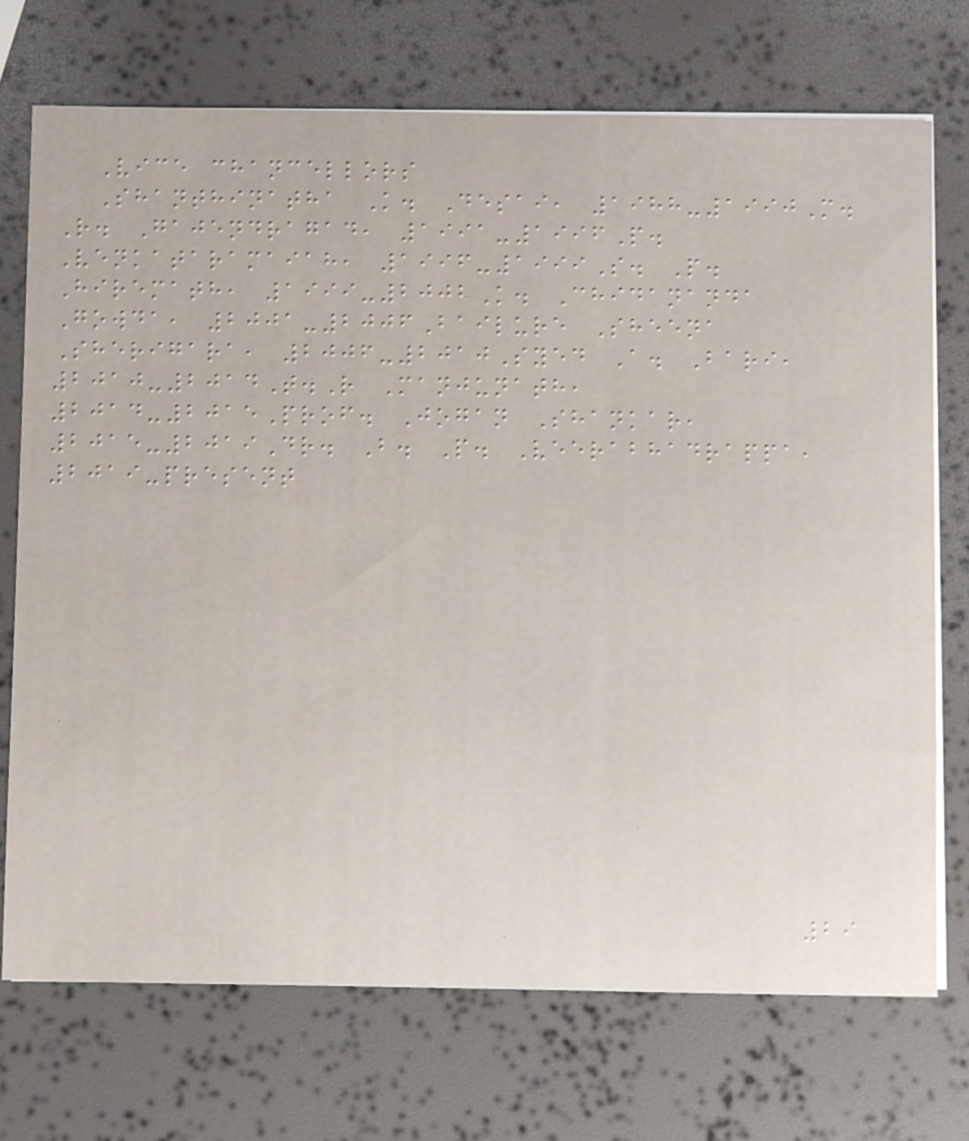Vice chancellors
Shanthinatha K. Desai, 1988-1990M.
R. Gajendragad, 1991-1996P.
Venkataramaiah, 1996-1999S. P.
Hiremath, 1999-2002K. Chidananda
Gowda, 2001-2006Bailure Sheena
Sherigara, 2006-2010Syed A. Bari,
2010-2014T.R Manjunath,
2014-2015Prof. Jogan Shankar,
2015-2019Dr. B. P. Veerabhadrappa,
2019-present
29
